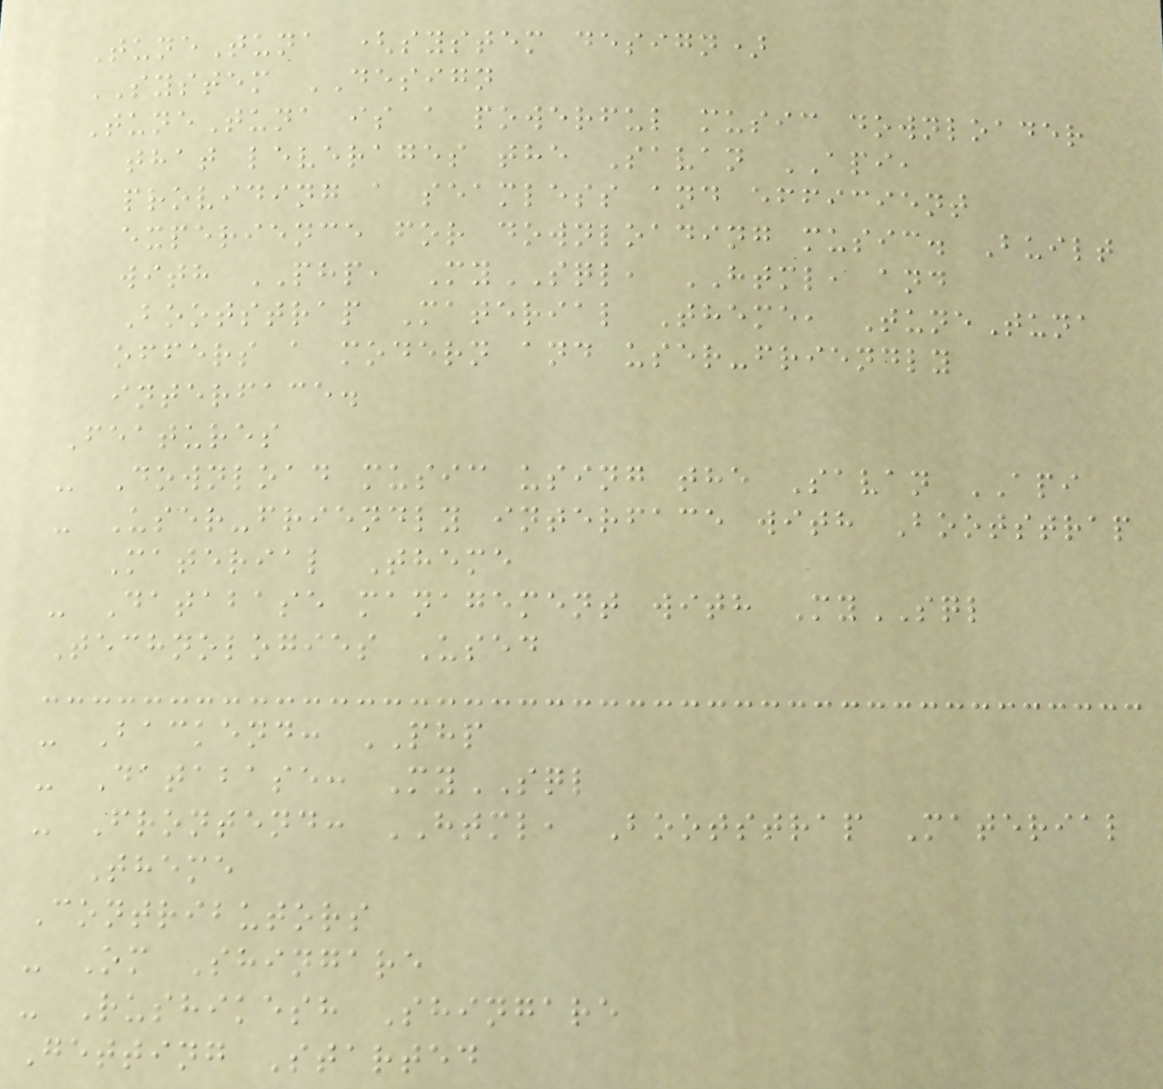TuneTuna (system design)
SYSTEM DESIGN
TuneTuna is a powerful music downloader
that leverages the Savan API,
providing a seamless and efficient
experience for downloading music. Built
with PHP, MySQL, HTML, and
Bootstrap Material Theme, TuneTuna
offers a modern and user-friendly
interface.
Features
- Download music using the Savan API
- User-friendly interface with Bootstrap
Material Theme
- Database management with MySQL
Technologies Used
- Backend: PHP
- Database: MySQL
- Frontend: HTML, Bootstrap Material
Theme
Contributors
- Om Shingare
- Rushikesh Shingare
Getting Started
